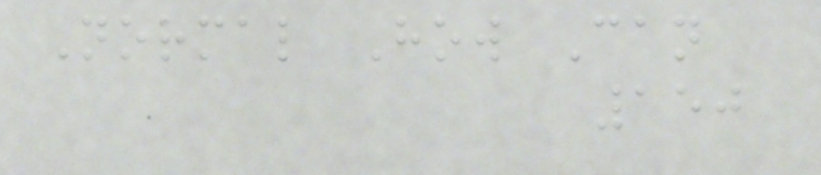Normal How Can
150
